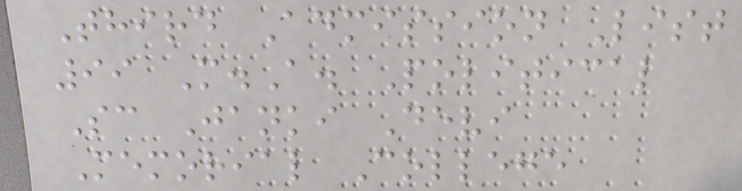Third Admission List
99 M.A. Political
Sc Janki Devi
Memorial College
